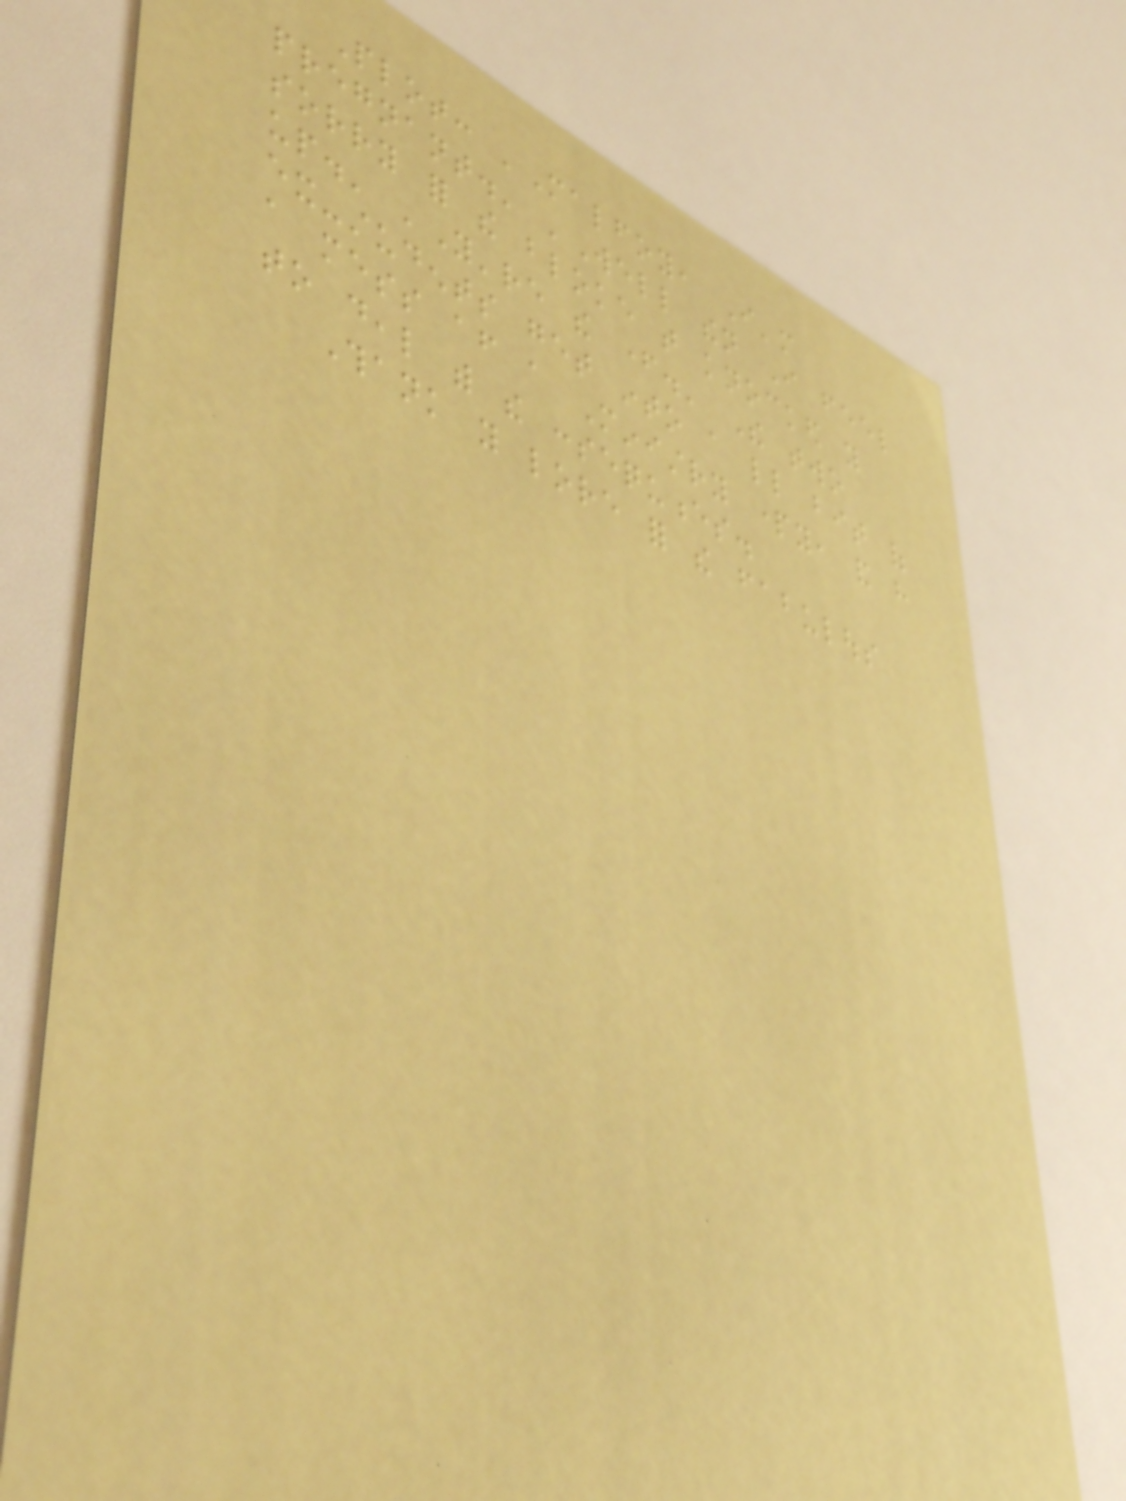Plot: 'Malfoy, I'm
pregnant.' 'Well then I feel
sorry for the bloke that knocked you
up.' 'You're the father.' The two
ex-students get into a little bit of
a mess after a Ministry party, and have
to deal with the consequences.
Thank you lore for the fabulous
